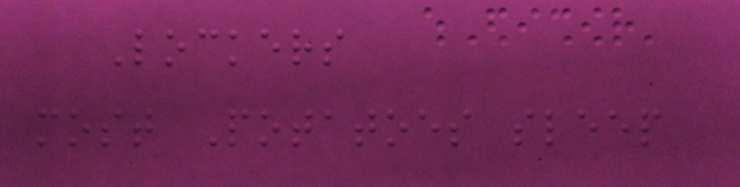Lockers
most Potatoes sleep
